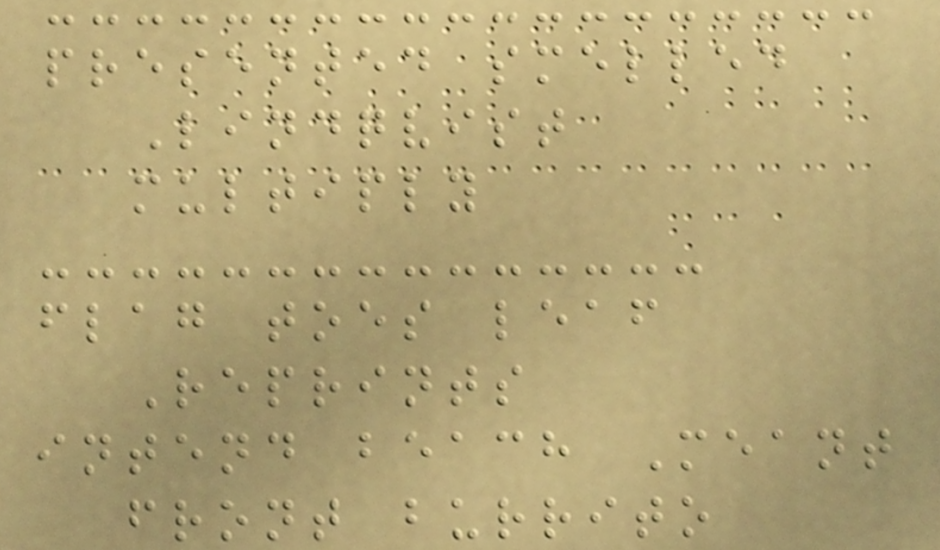presented smelled
Lindqvist
multiply
flag toes leaf
Reprints
intend beach Meant
front burrito
